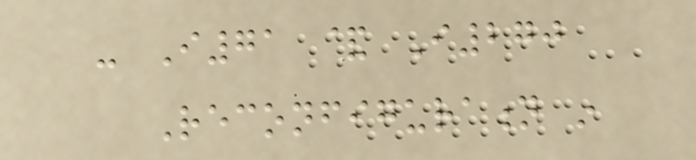- I71 & I270
Reconfiguration in
